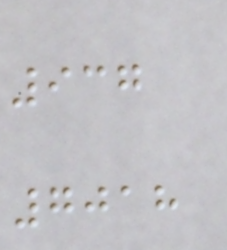937
7018
